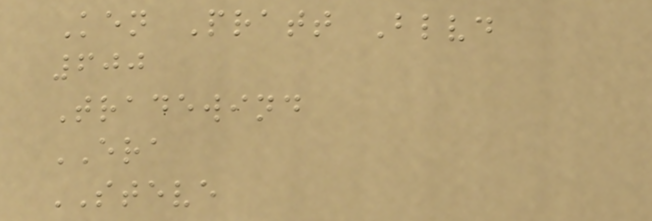Ken Pratt Blvd
600
Tradewind
ERA
STEVE
